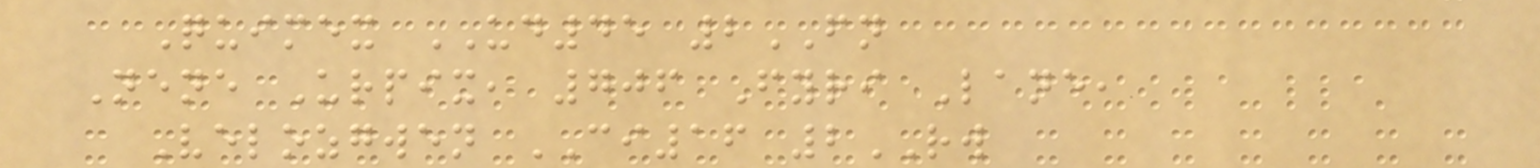Quimex UD45 2FN
Nene Urpix, 706 Fyri Lane,
Velozgwen CI16 2RW
